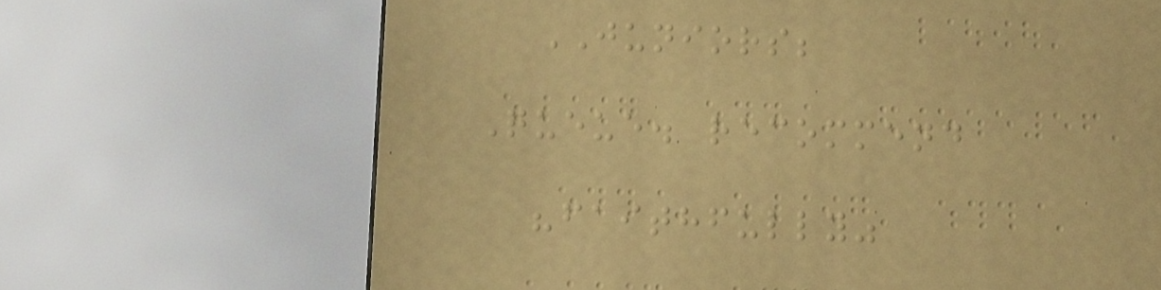JUNIORS;
Queue. recommend
"faithfully"
